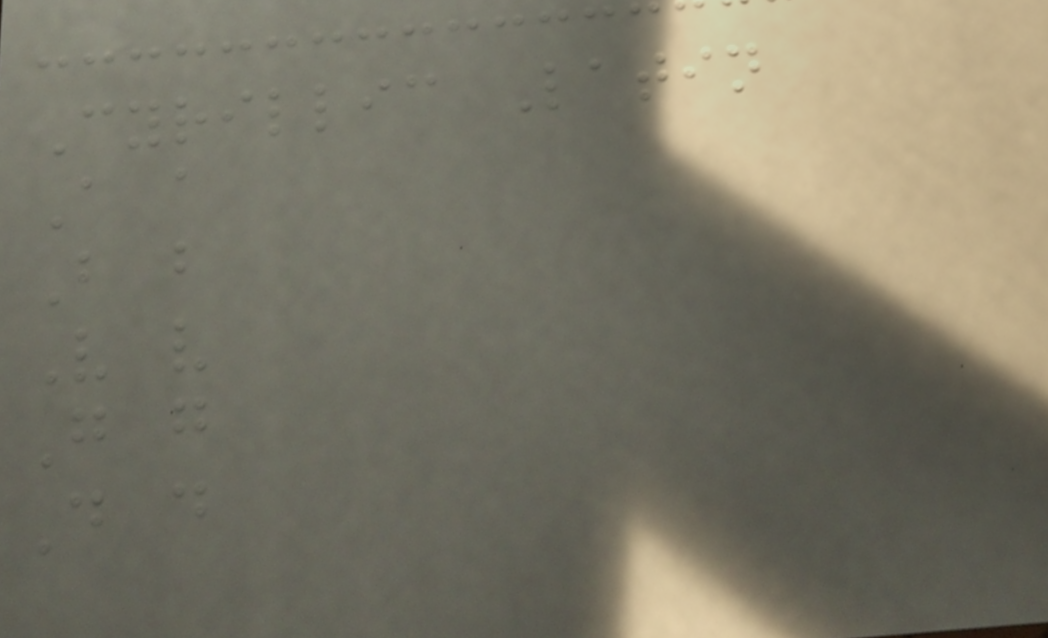Cyrillic Latin
A a
B b
V v
G g
D d
